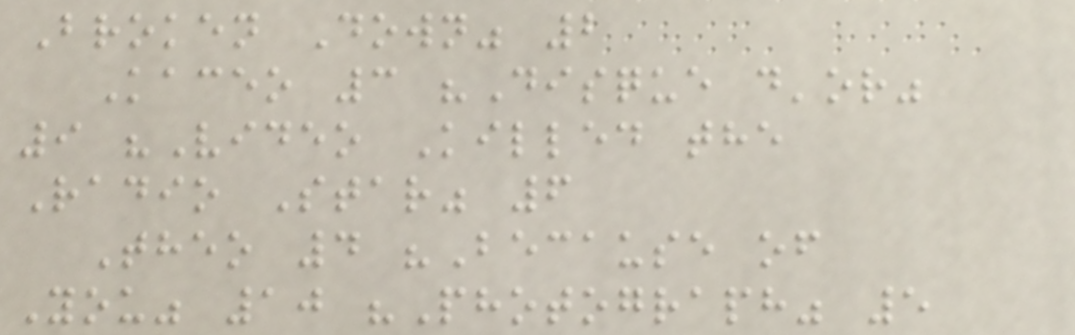Broken Down" 2
Kaceo 3 "Disque d'or"
9 "Video Killed the
Radio Star" 6
Theo 4 "Because of
You" 10 "Photograph" 5
